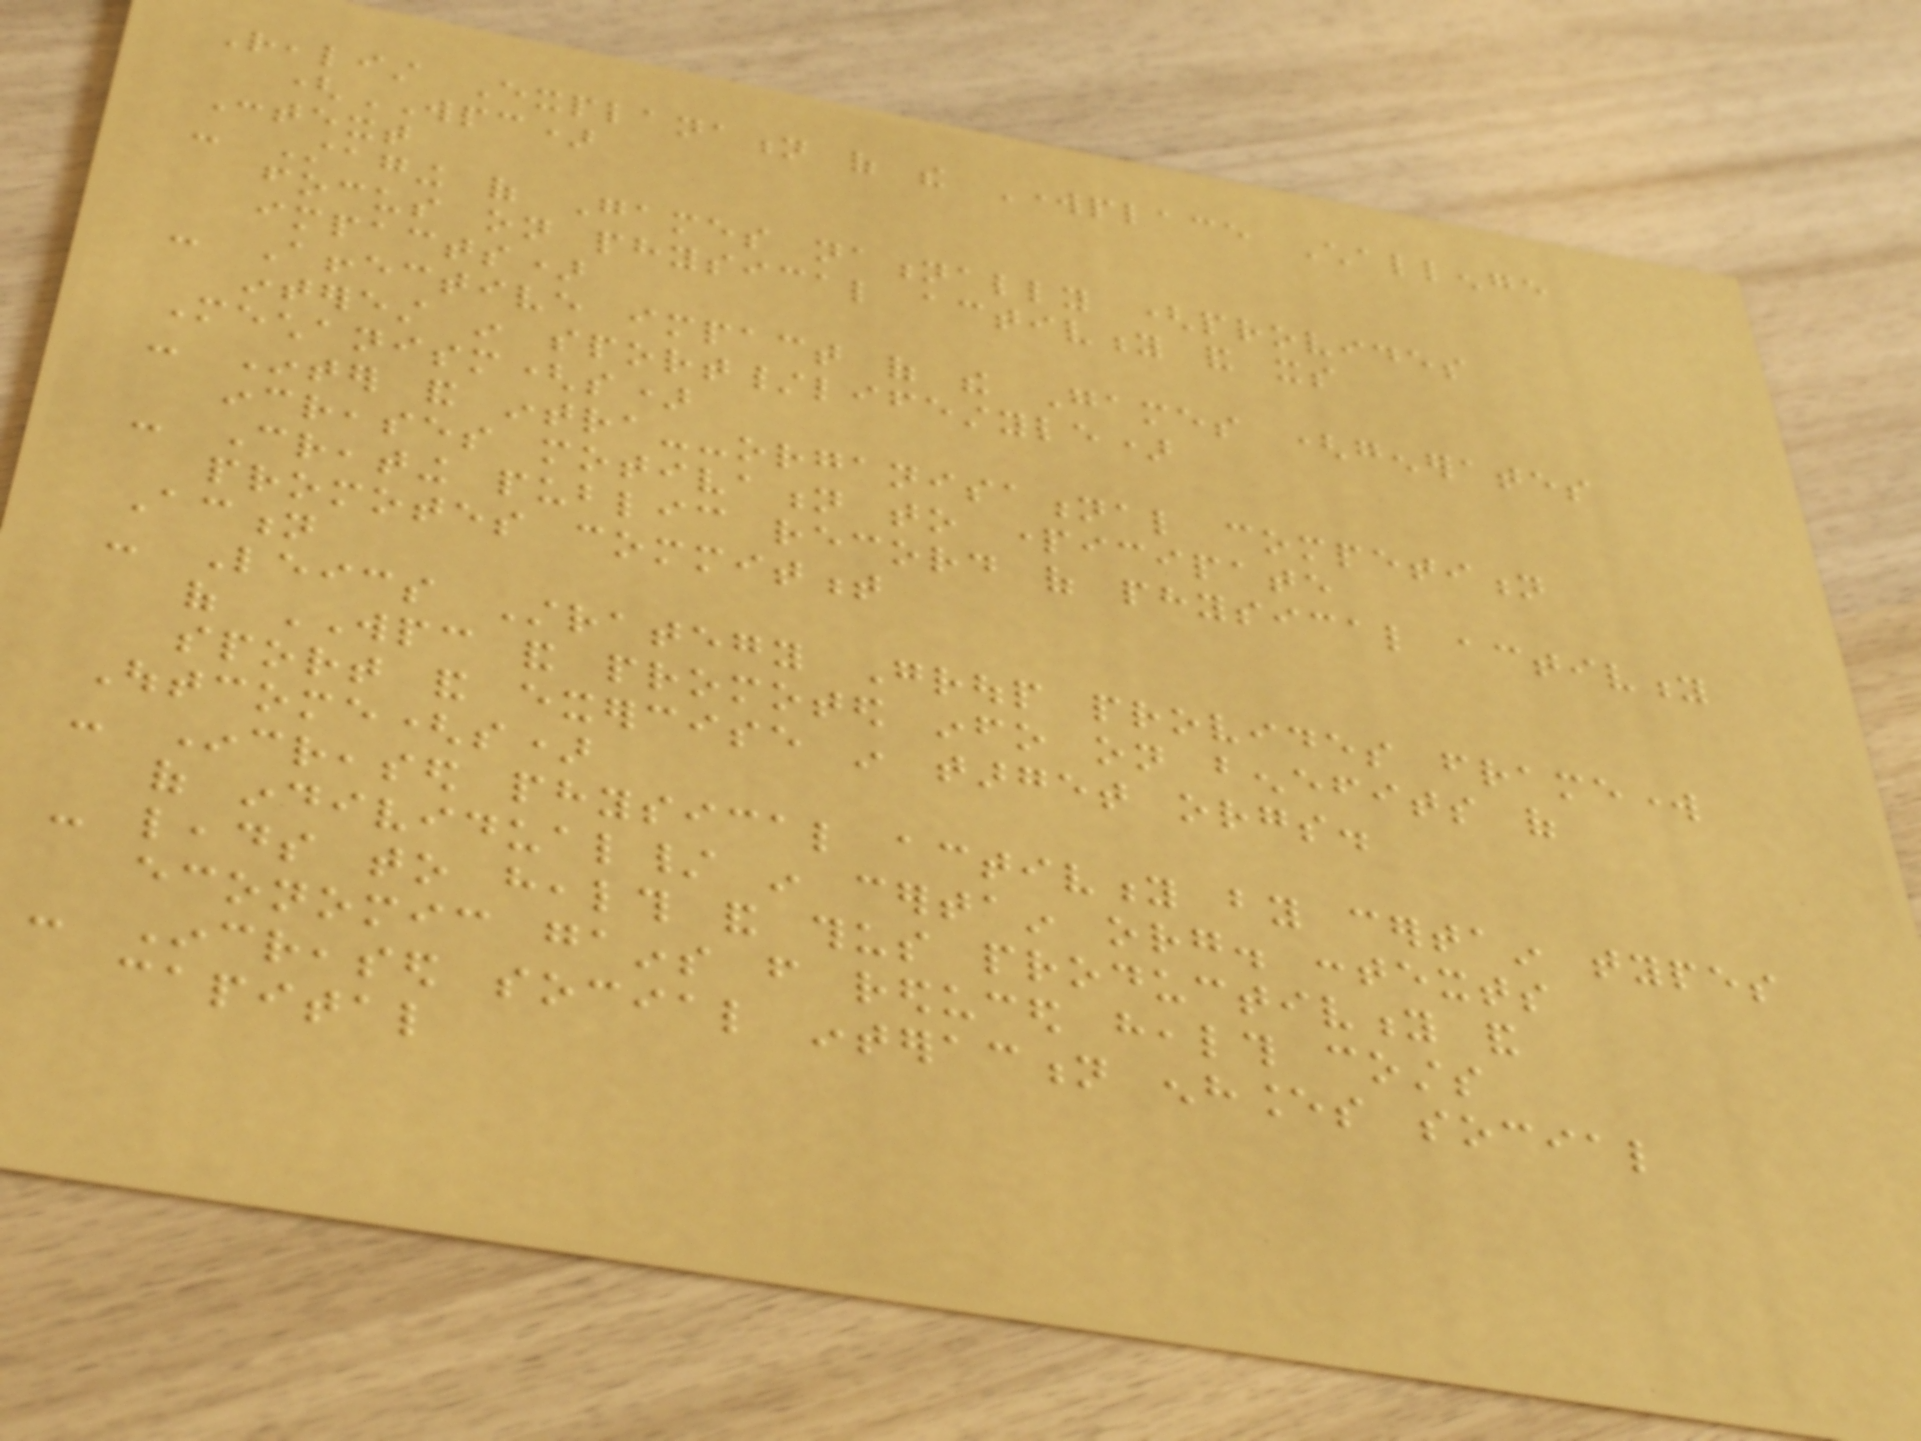Realist Explanation of the Workplace Challenge
(WPC)
Context
- Staging of Games nationally (provides
focus on physical activity and its
impacts)
- Affective impact of the Games (generates
interest in sport/lifestyle)
Mechanism(s)
- Inter and intra--organisational competition
increases motivation to participate
- Creating public record of physical activity
promotes commitment
Action
- Leics Strategy Group provides framework
of WPC and promoted info on benefits of
sport and exercise in target orgs.
Outcome(s)
- Increased physical activity by certain types
of individual/ in certain org. contexts
- leads to health and thus productivity and
economic gains from reduced health costs
- Increased social interaction enhances social
capital
